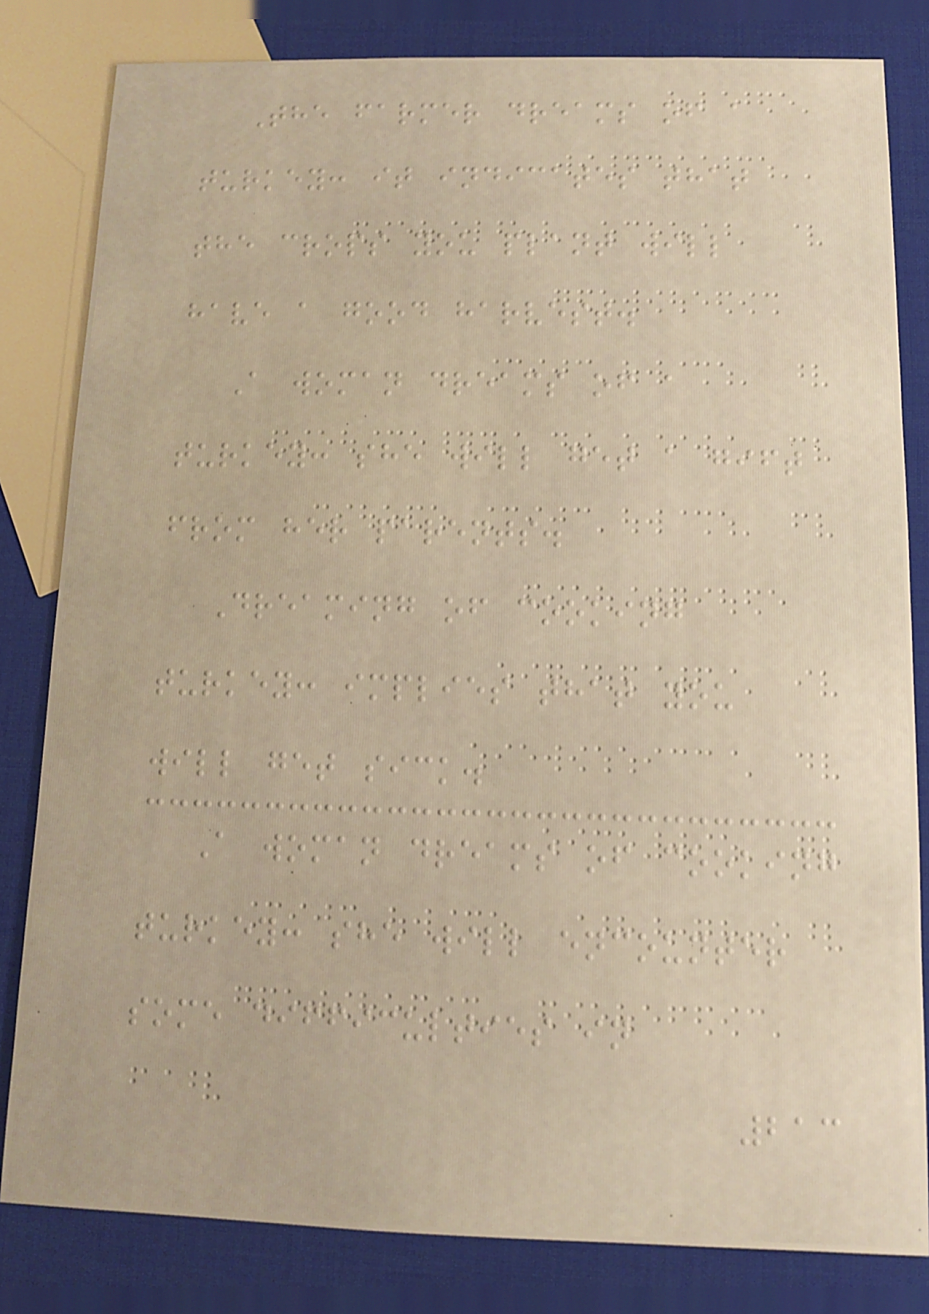The farmer dreams of a
turkey: it indicates that
the crops you plant will
have a good harvest.
A woman dreams of a
turkey: she will get a gift
from her parents.
Dreaming of cooking
turkey: implies that you
will get sick.
A woman dreams of cooking
turkey: she will encounter
some difficulties in
213
